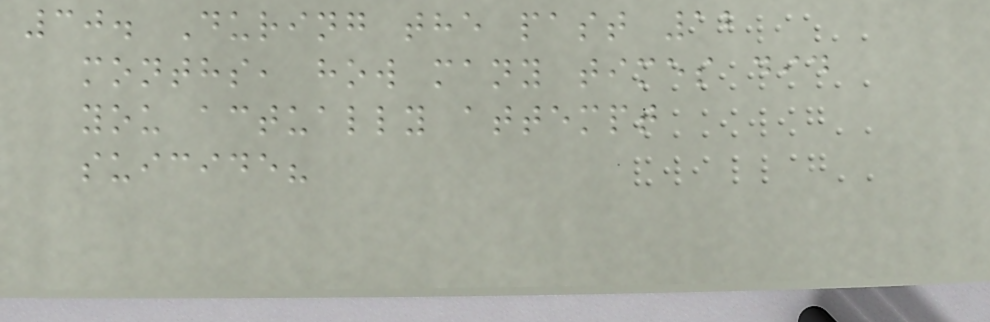30. During the past 12
months, how many times did
you actually attempt
suicide?
